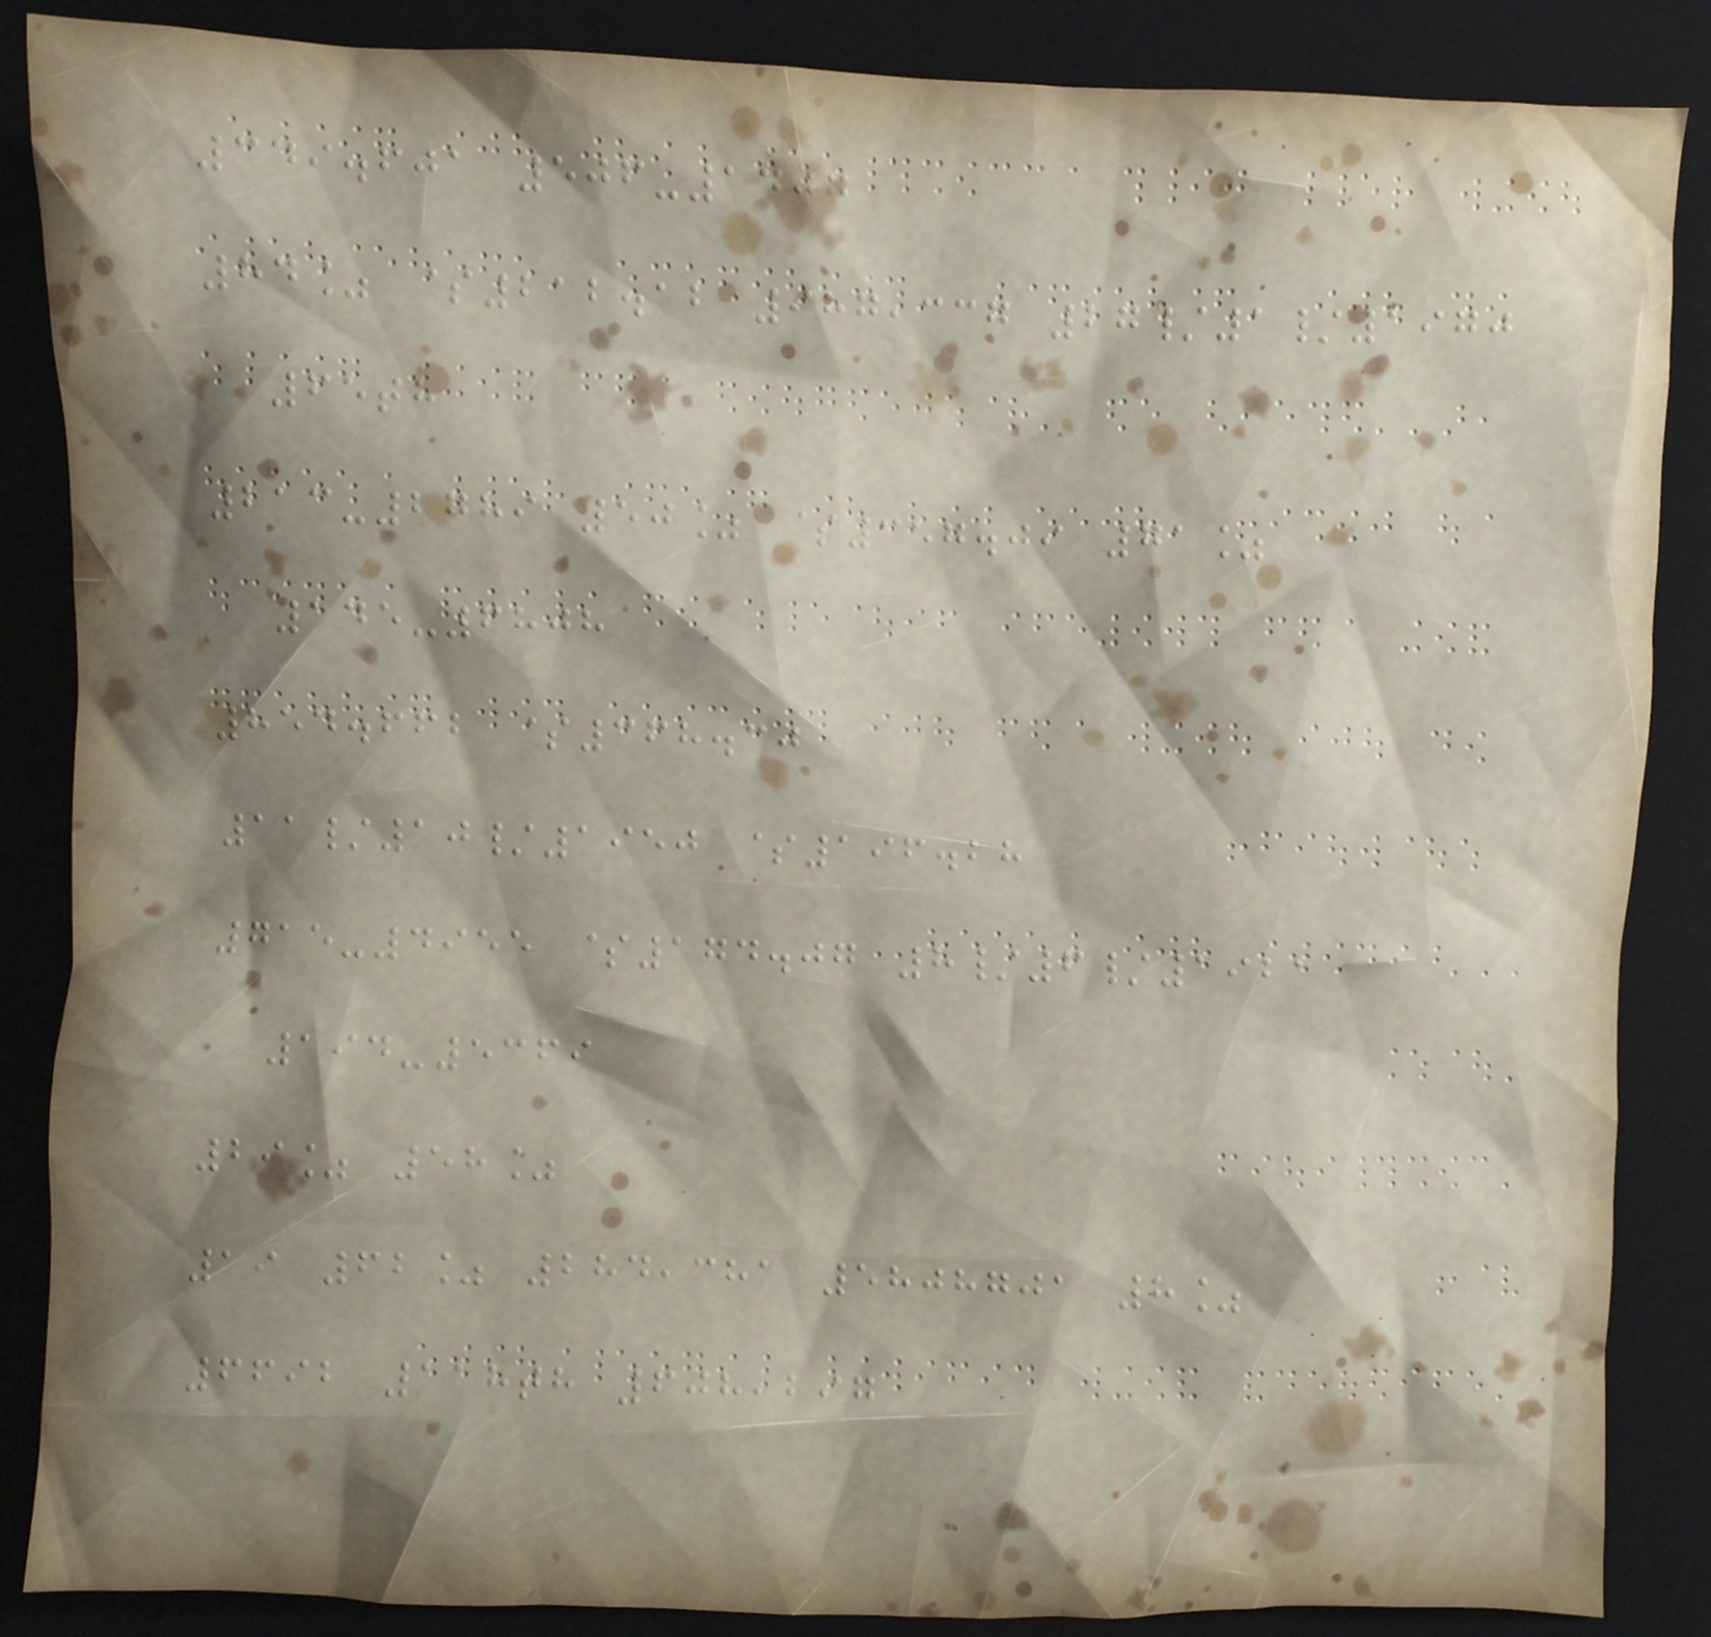349.601 506-1407
84% $212.12 987,337 27/1/1970
65th
213-2789 50% $357.09 71%
145-6808
854.662 $368.30
11/10/1950 $196.28
715-4955 $174.07 8/6/1921
194-5369
29% 58%
19 62% 284,381 5808701 8%
6692 118th 608,297
